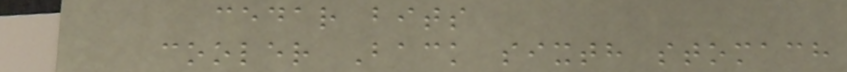cedar bits
cooler Back sixth stomach
